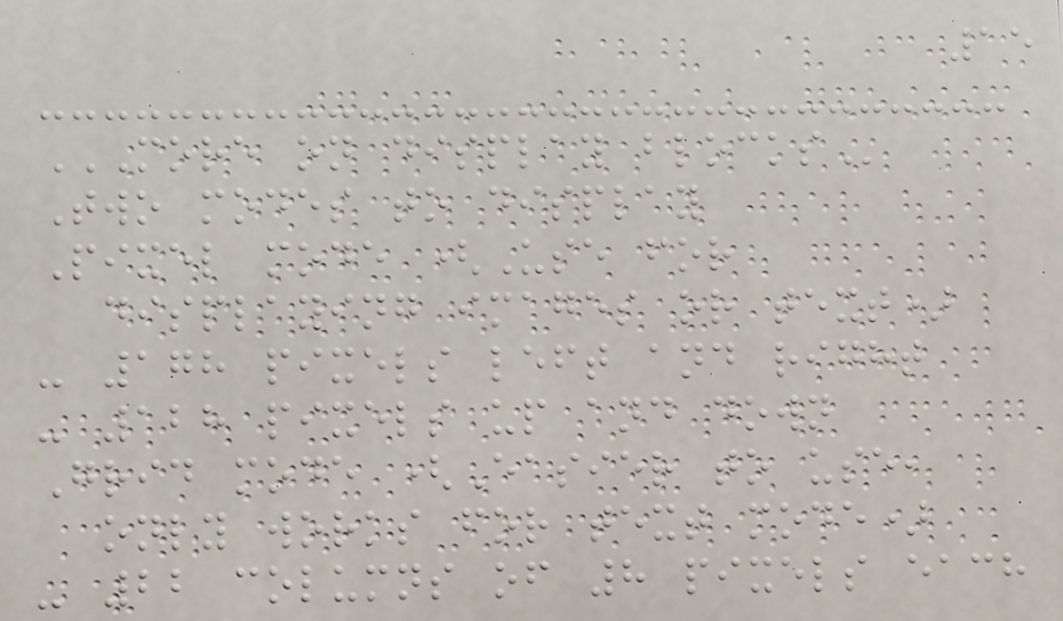15
MORE ON DISPLAY BLOCKS
Two modes to display
Pixel mode (Use for
displaying images or text)
- 178 pixels left and right
- 128 pixels up and down
Grid mode (Easier to use,
only works for text mode)
- 22 columns of 8 pixels each
